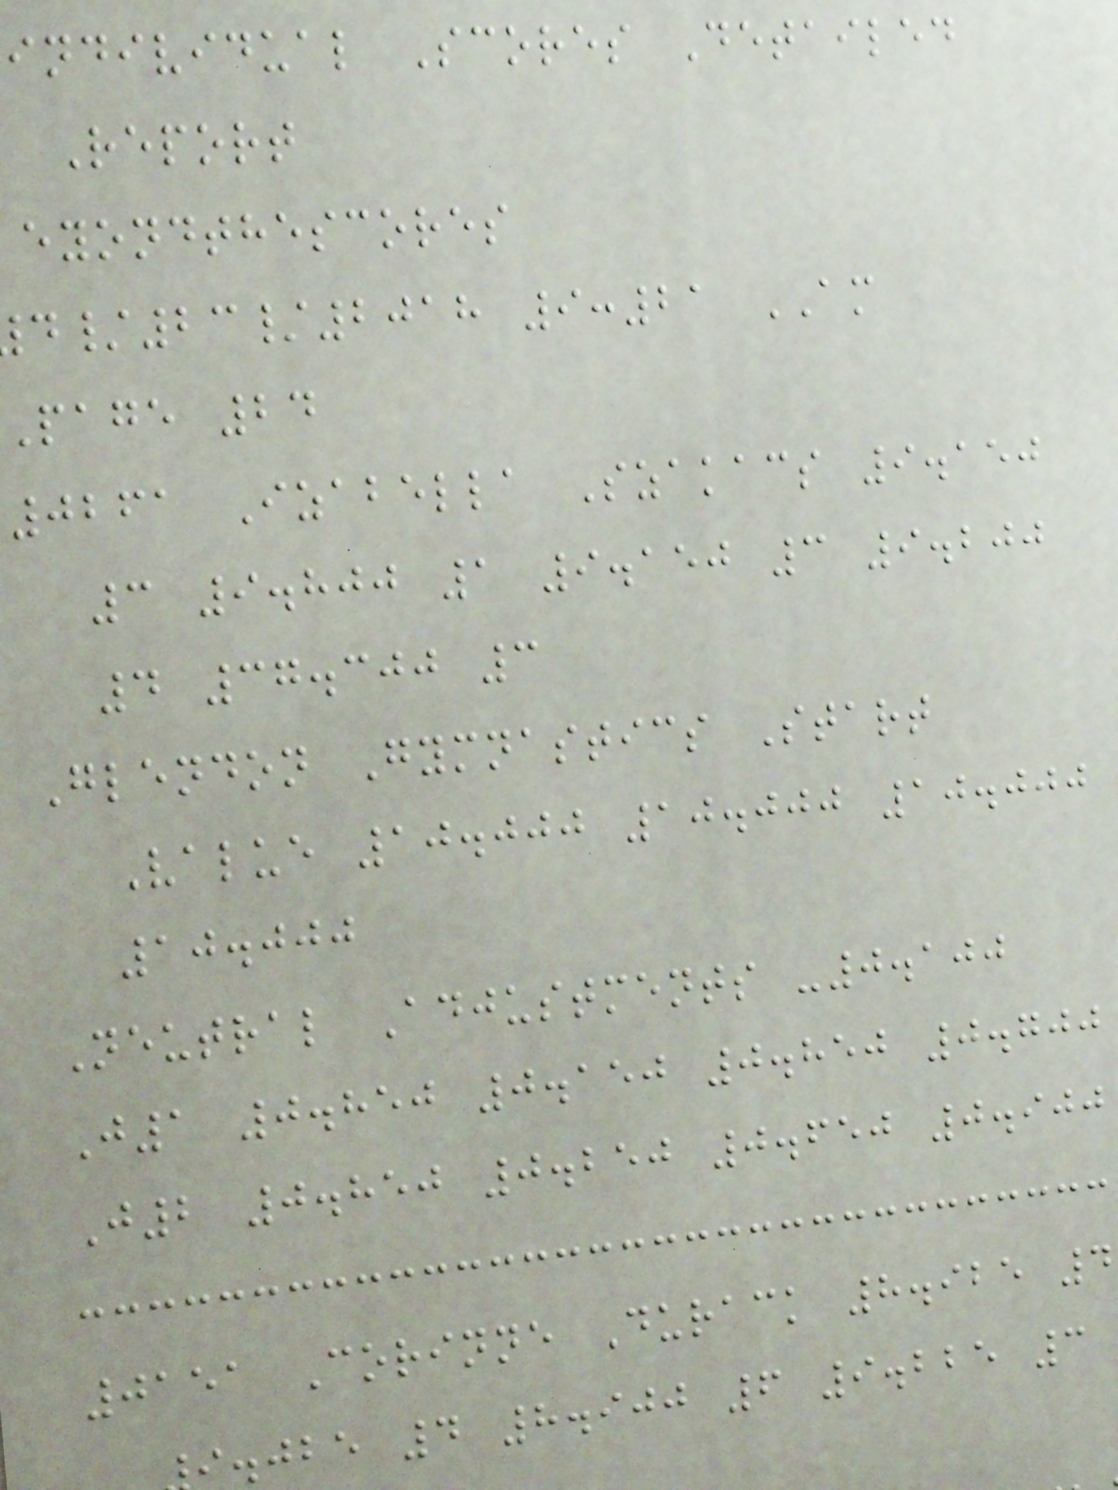individual Scores Detailed
Report
eyondthescores
/23/2018 9:21 AM
Page 24
0261 Izabella Szakacs 9.150
3 9.800 1 9.150 3 9.200
4 37.300 3
Glendon Gymnastics Start
Value 10.000 10.000 10.000
10.000
Neutral Adjustments -0.100
J1 0.850 0.150 0.850 0.700
J2 0.850 0.250 0.650 0.900
0151 Corinne Durack 8.925 4
.jbe 4 8.900 6 9.225 3
